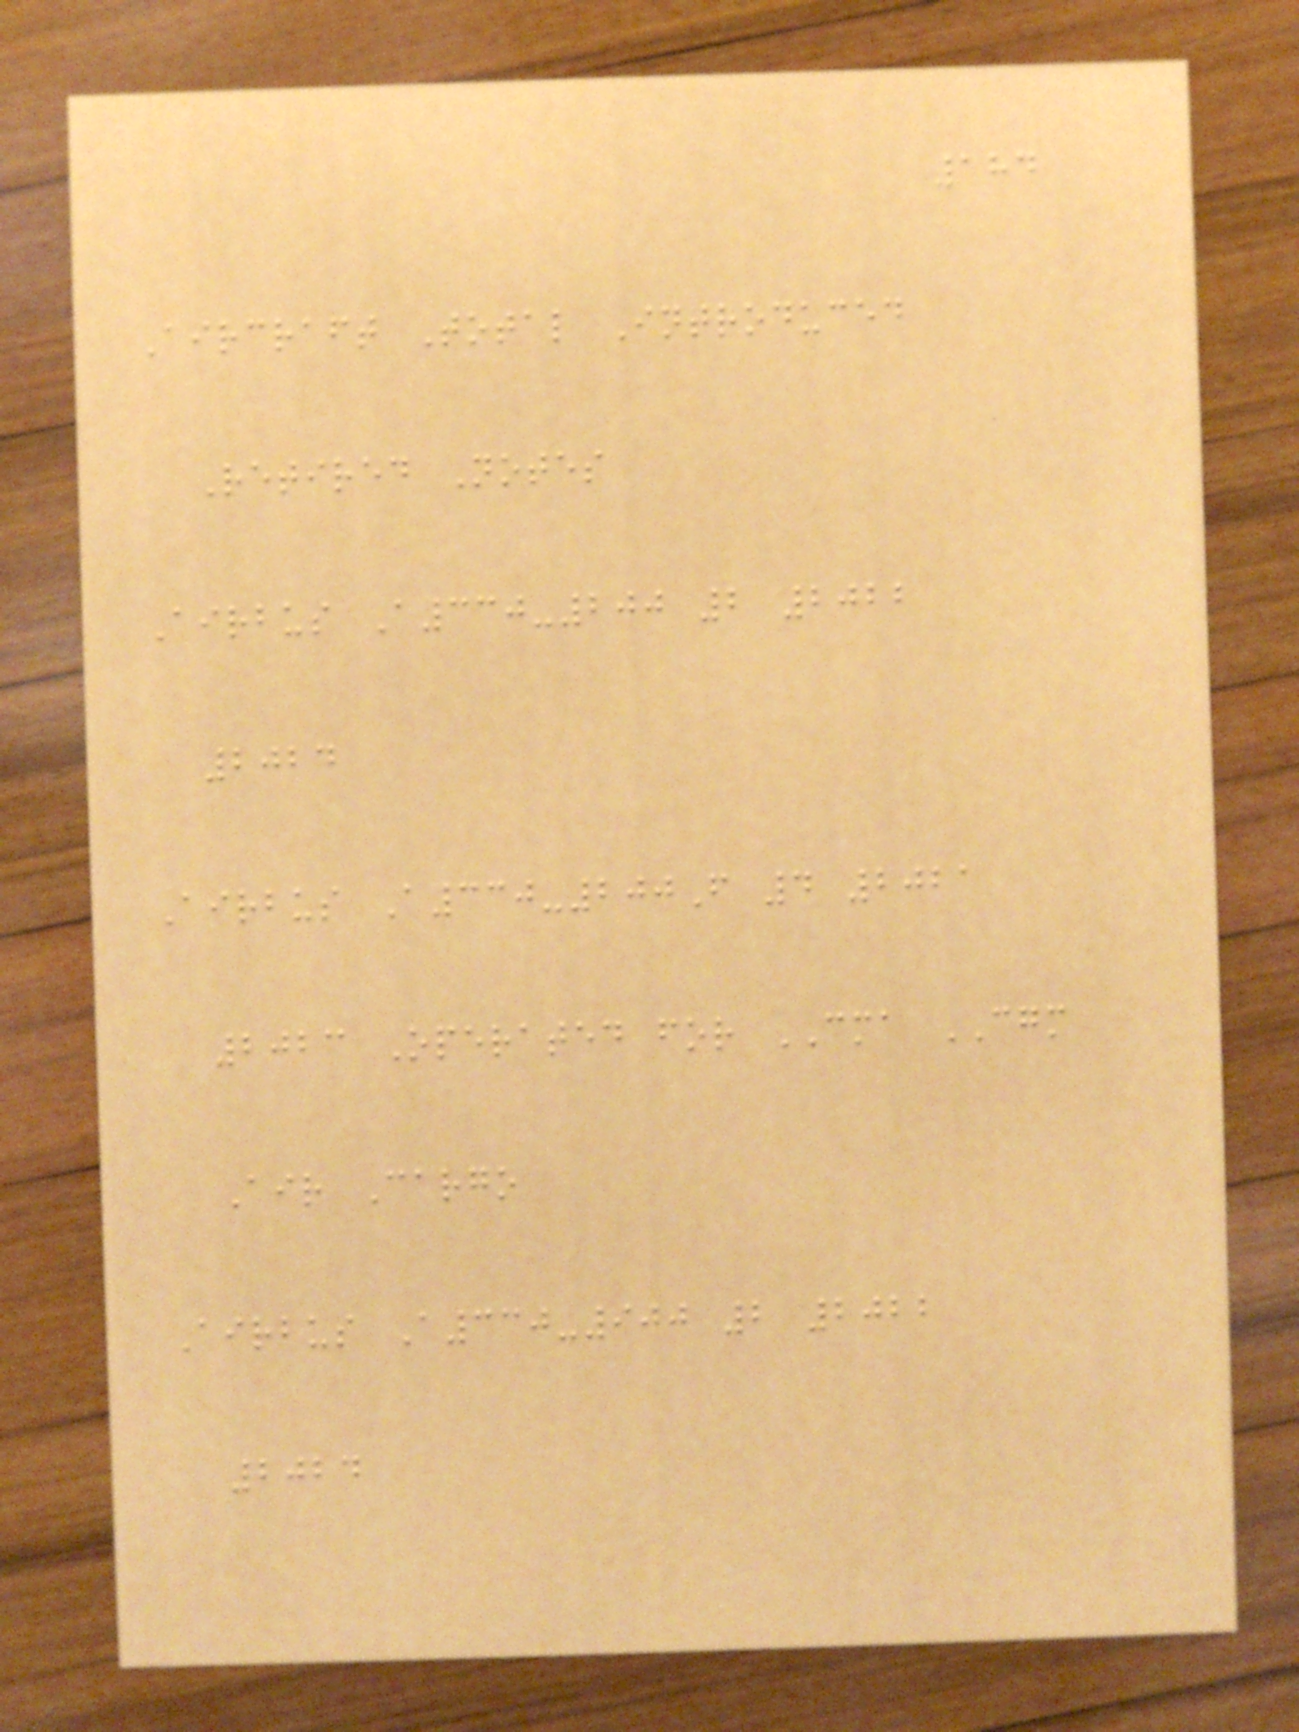184
Aircraft Total Introduced
Retired Notes
Airbus A330-200 2 2022
2024
Airbus A330-200F 4 2021
2023 Operated for CMA CGM
Air Cargo
Airbus A330-900 2 2022
2024
